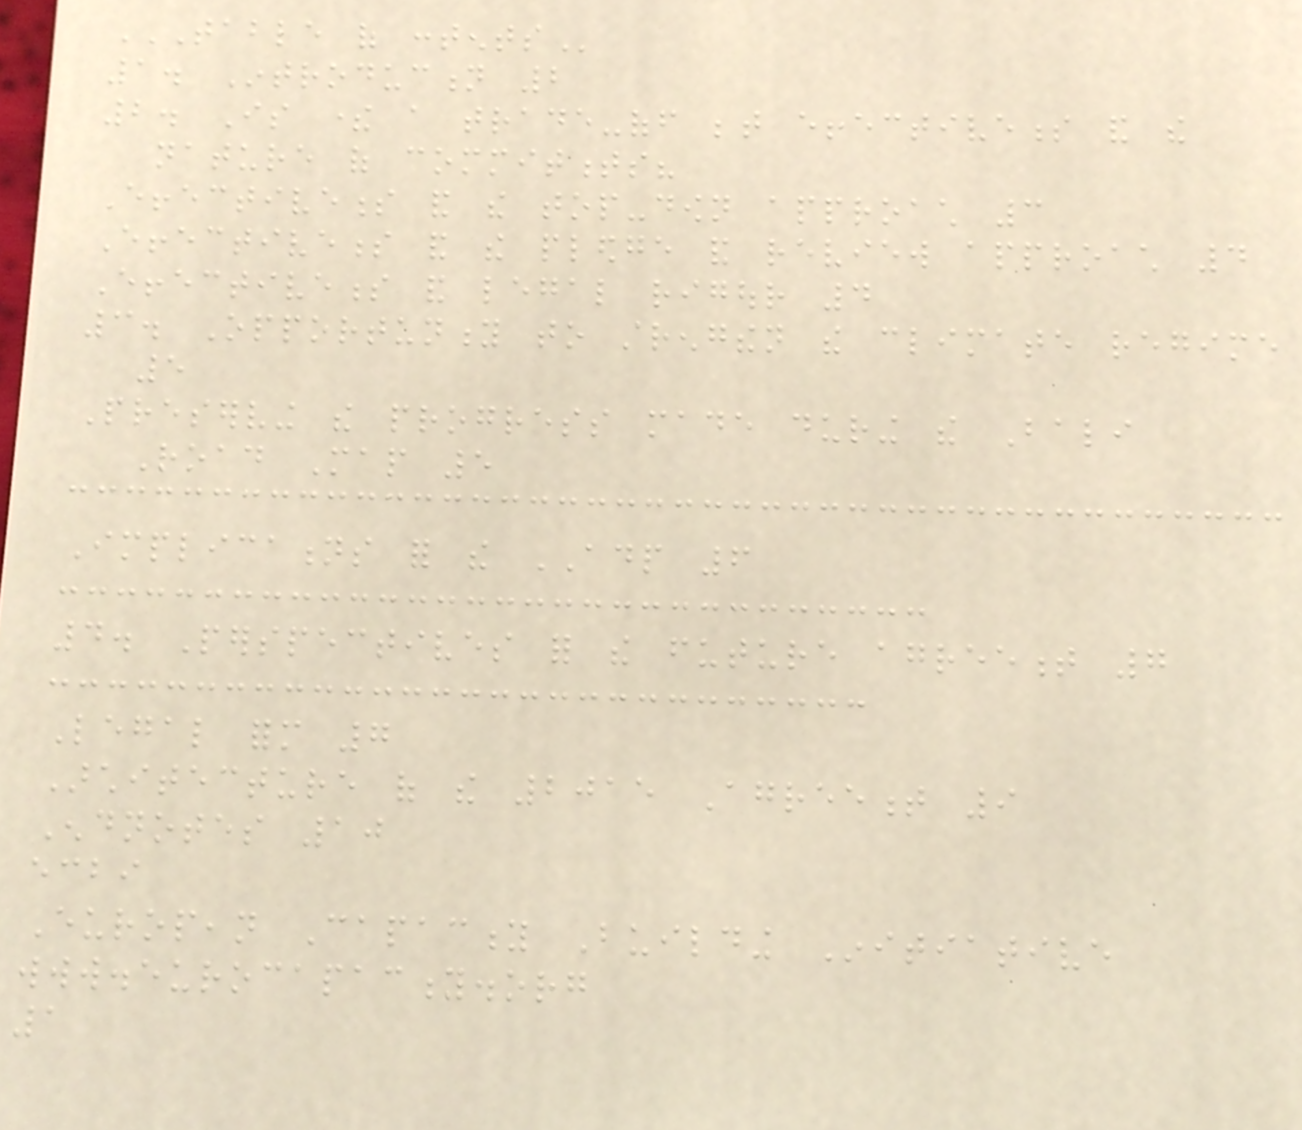TABLE OF CONTENTS
1. Introduction 2
2. Is there a trade-off between effectiveness and the
nature of commitments?
Effectiveness and the top-down approach 3
Effectiveness and the pledge and review approach 4
Effectiveness and legal rigour 4
3. Opportunity to strengthen the climate regime
5
Preserving the progress made during the Bali
Road Map 5
Implications for the ADP 6
4. Perspectives for the future agreement 7
Legal form 7
Architecture of the 2015 Agreement 9
Endnotes 10
ecbi
European Capacity Building Initiative
www.eurocapacity.org
1
